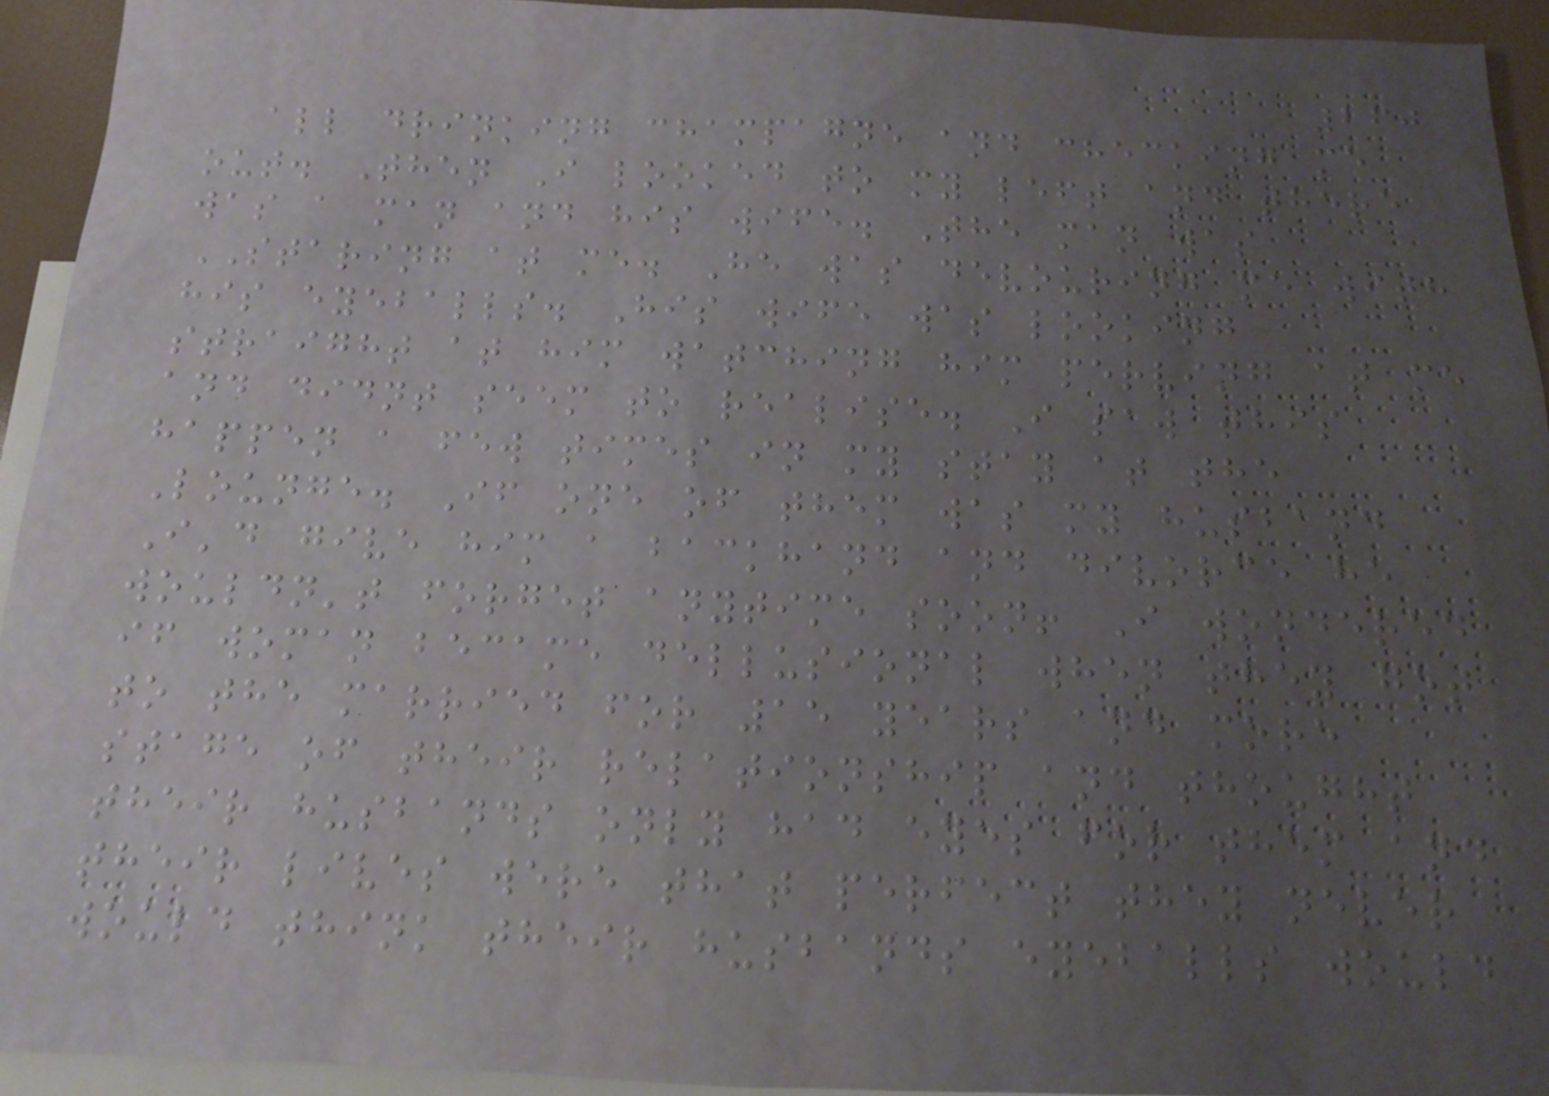260
all drinking champagne and checking me
out. Then I looked to my left and there
was a man and his wife. The man was
STARING at me. He was devouring me with
his eyeballs. His wife was looking
straight at him watching him perving at me
and didnt seem to realise. I saw this
happen a few times in my stay at the
Lounge. If one of them was my husband
I'd give him a backhand and divorce he
wouldn't forget anytime soon! I wondered
if woman became dellusional when they got
to the married for 15 years and more
stage of their relationship and thought
their husbands only had eyes for them and
their lives were that perfect they never
would think their husbands eyeballs would
